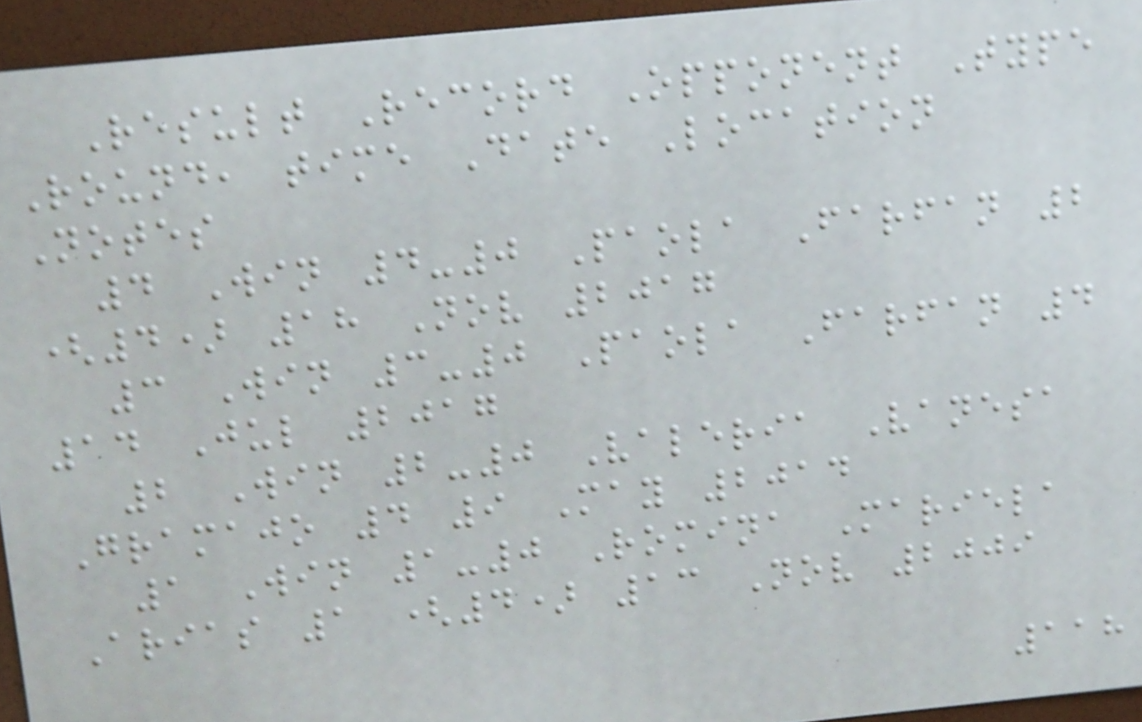Result Record Opponent Type
Round, time Date Location
Notes
4 Win 4-0 Paola Farfan 2
(4) 18 Nov 2017
3 Win 3-0 Paola Farfan 4
14 Jul 2017
2 Win 2-0 Valeria Vanesa
Gramajo 4 9 May 2014
1 Win 1-0 Romina Mariela
Arias 1 (4) 13 Nov 2009
118
